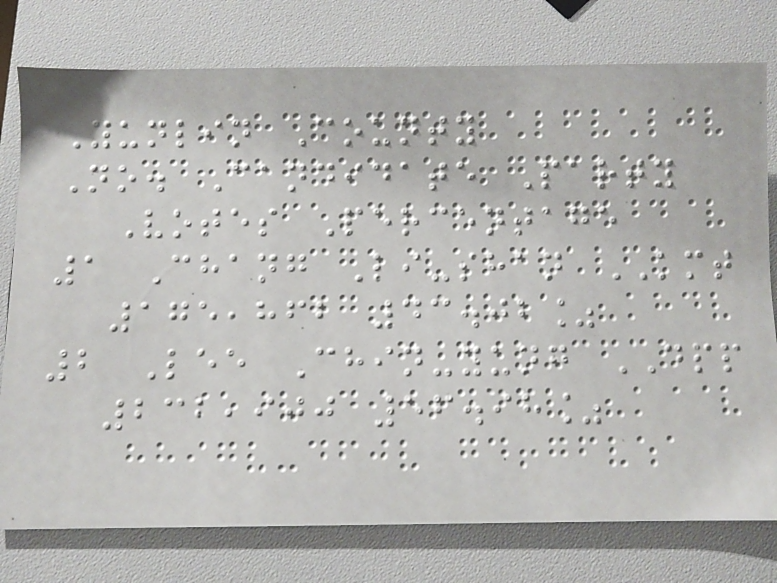Yunlin County
No. Candidate Party
Votes Percentage
1 Chang Li-shan KMT
175,862 43.02%
2 Lee Chin-yung DPP
232,900 56.98%
